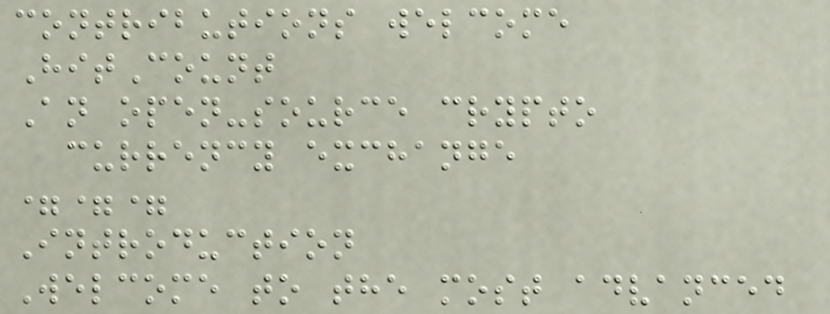contributions welcome
HitCount
An open-source crypto
currency exchange
===
Introduction
Welcome to the most advanced
